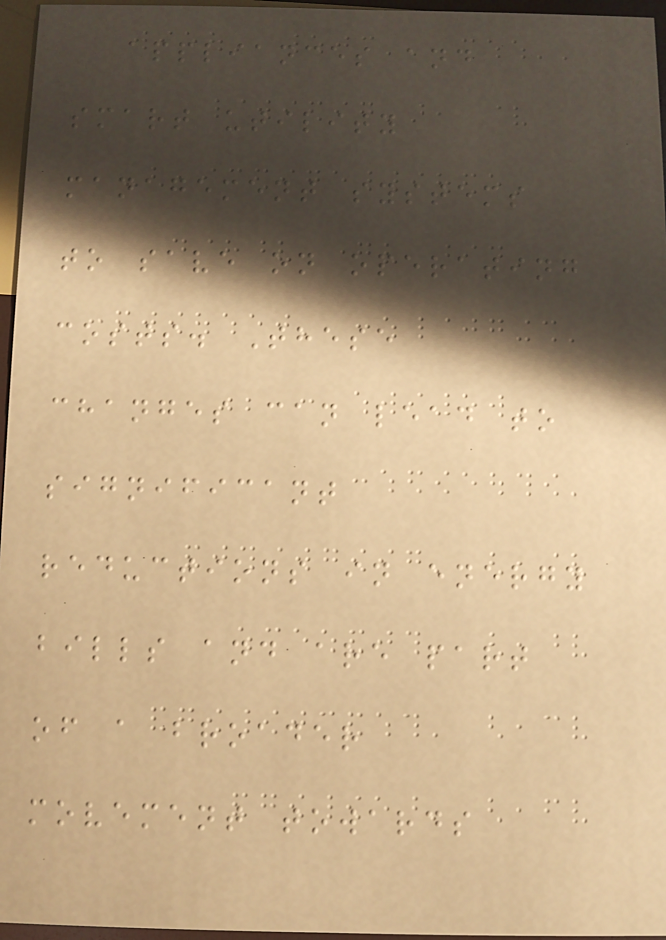appliances and
smart utility
management systems
to save on operating
costs. These
changes can lead to
significant
reductions in energy
bills and are part
of a broader
movement towards
